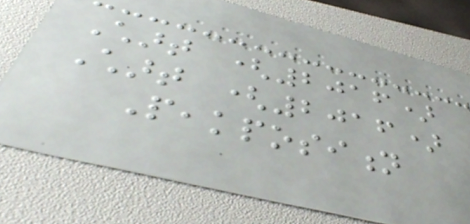Chart (2016)
Chart (2016)
Peakposition
